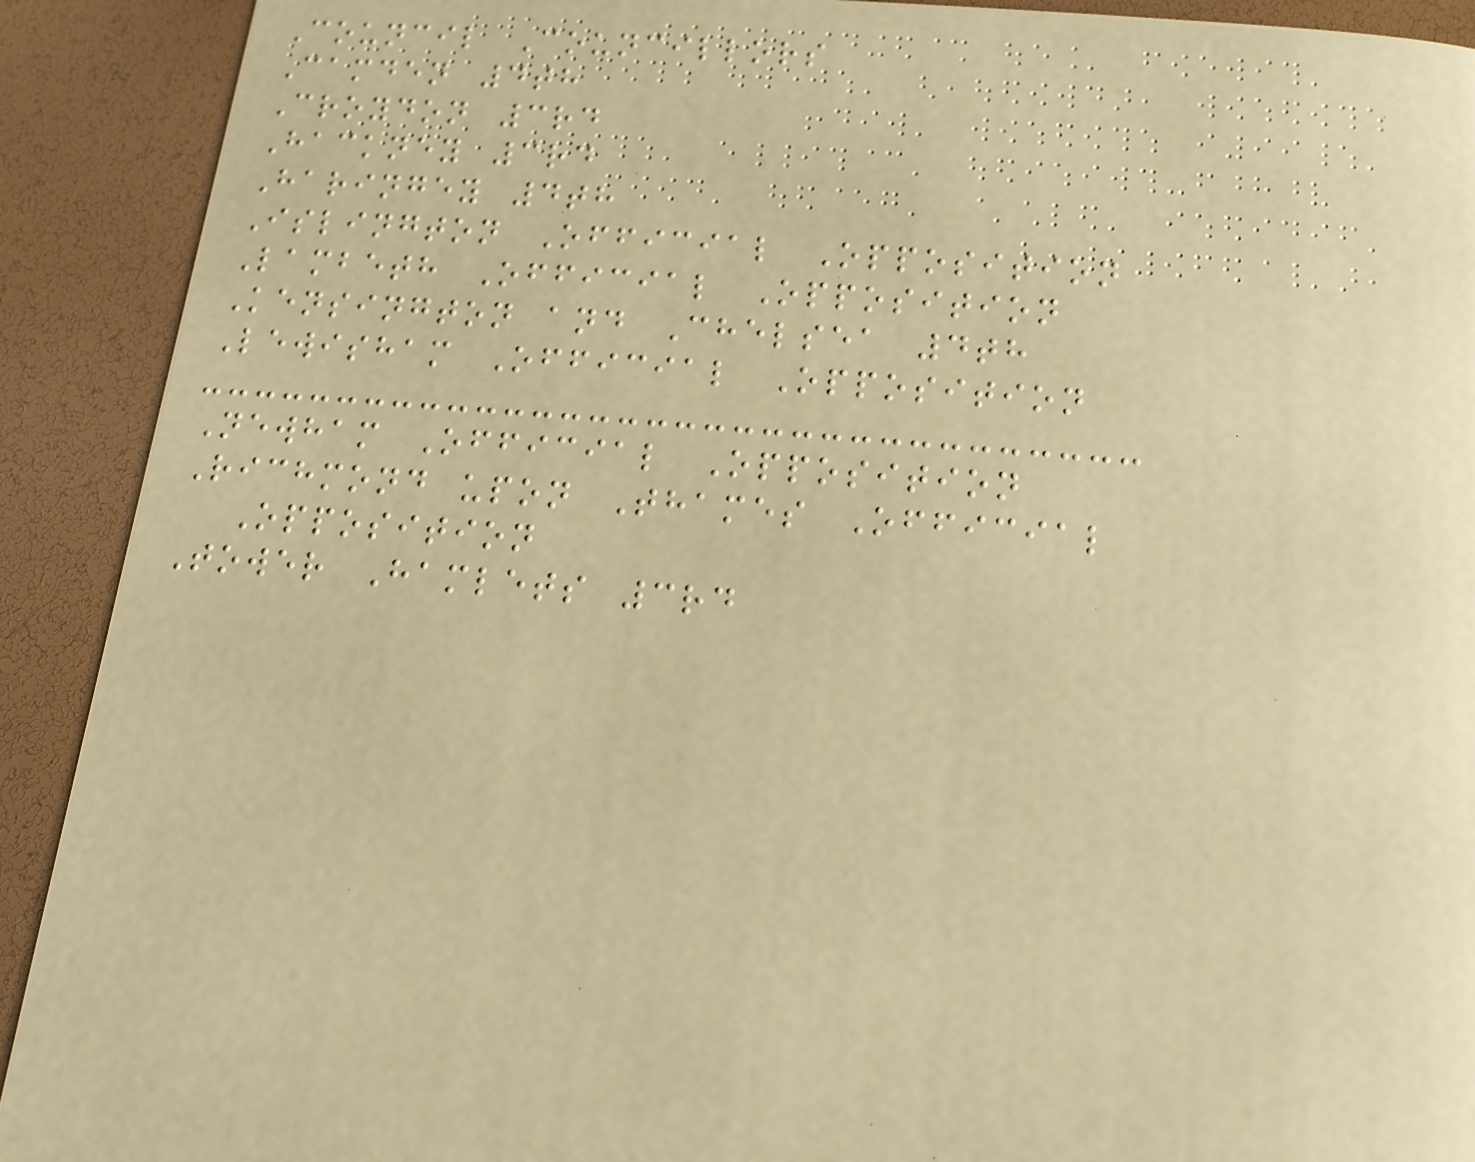Council Councillors
Camden 4th
Croydon 3rd
Hackney 3rd
Haringey 4th
Islington Official Opposition
Lambeth Official Opposition
Kensington and Chelsea 4th
Lewisham Official Opposition
Newham Official Opposition
Richmond upon Thames Official
Opposition
Tower Hamlets 3rd
